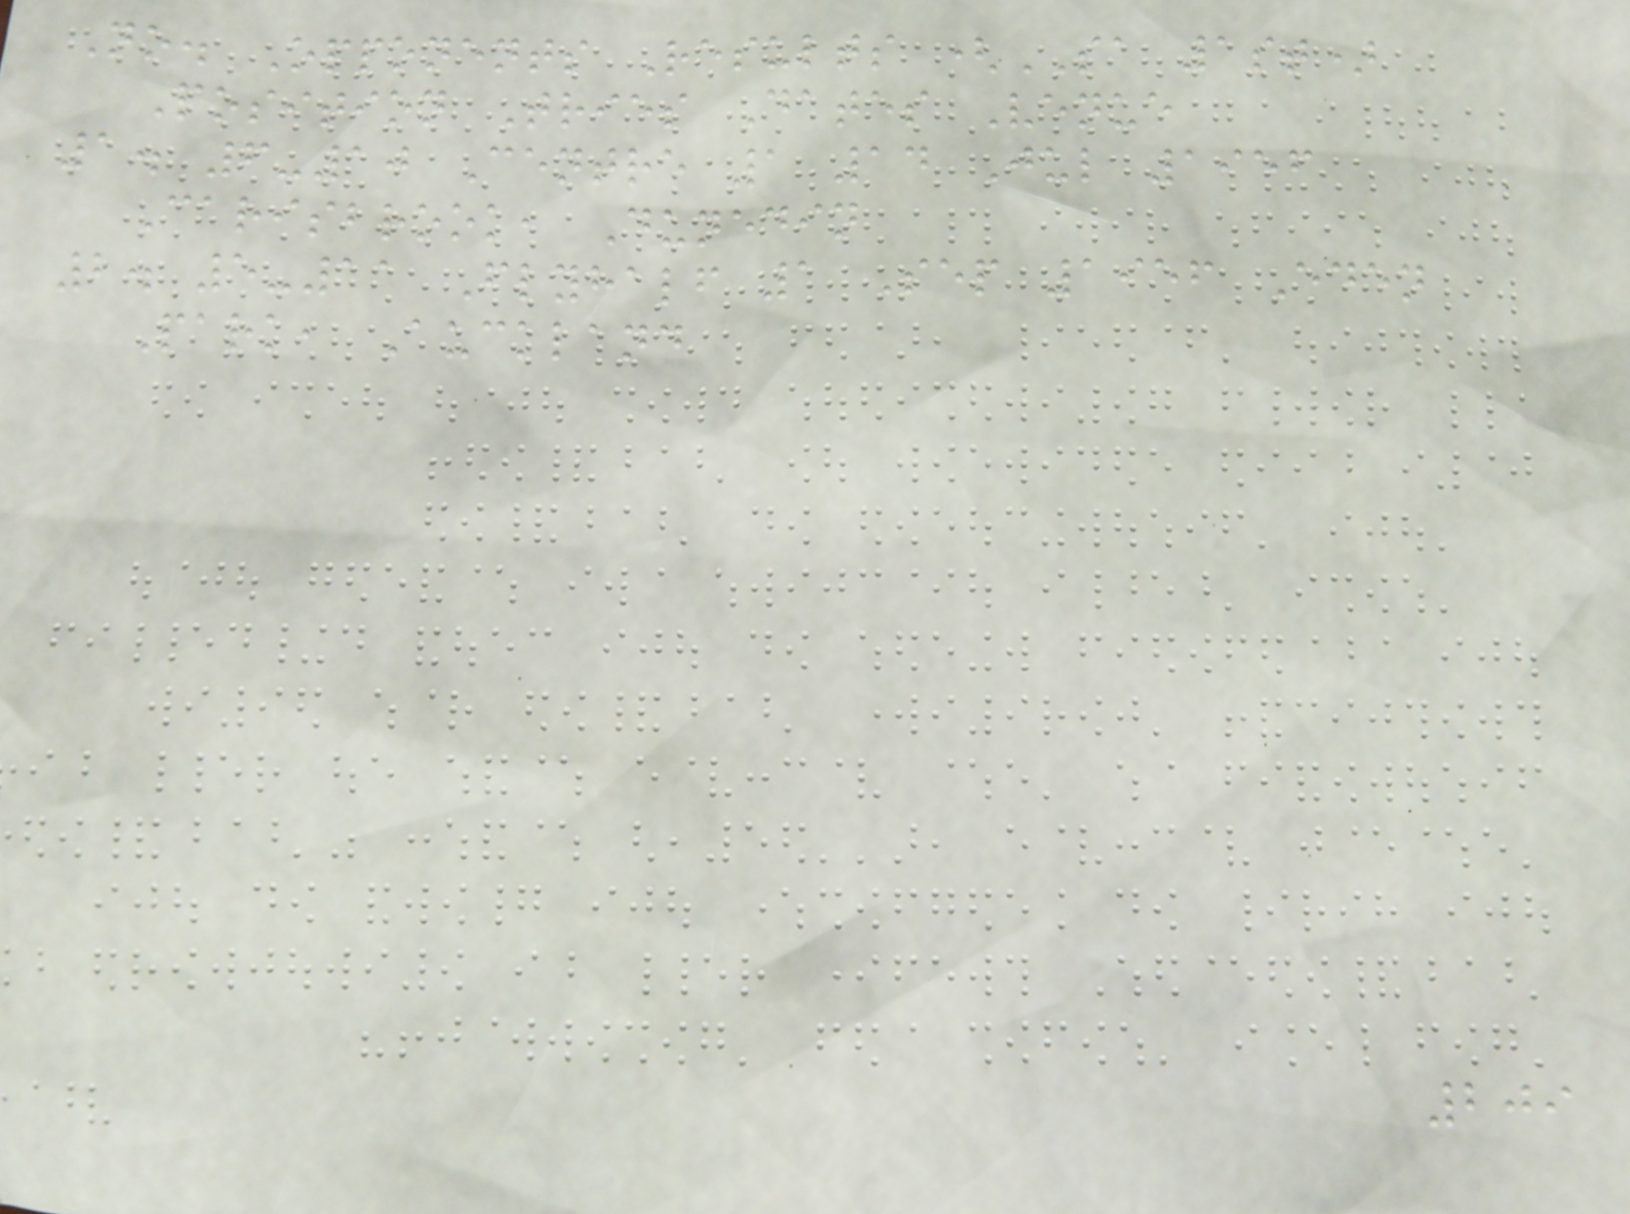No. Opponents Results (SA 1st)
Position Tries Dates Venue
1. 6-10 Centre 1 14 Jul 1956
Carisbrook, Dunedin
2. 5-11 Flyhalf 1 Sep 1956 Eden
Park, Auckland
209
